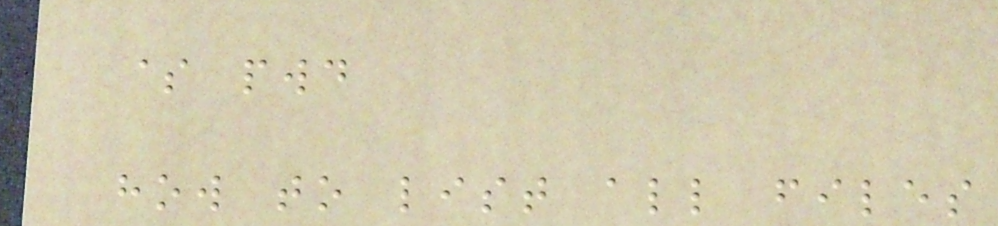$ pwd
how to list all files
